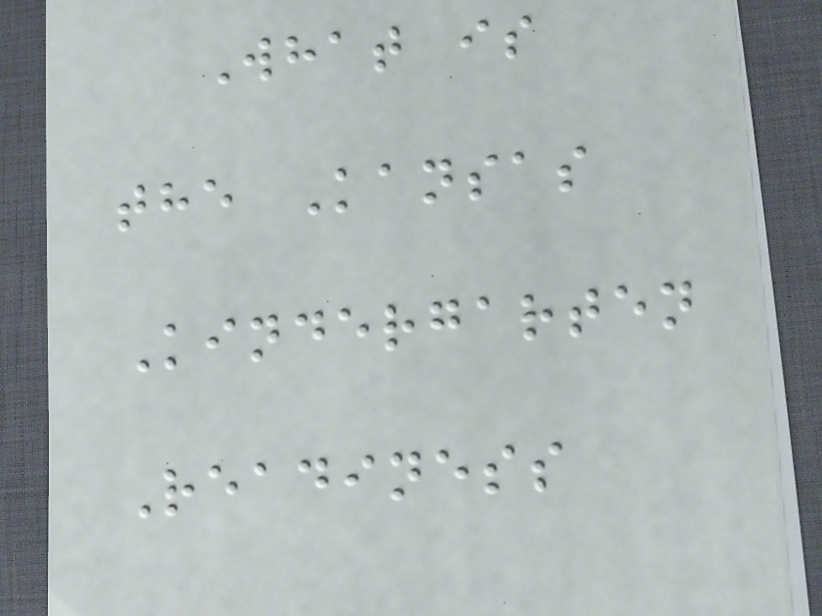What is
the Kansas
Kindergarten
Readiness
